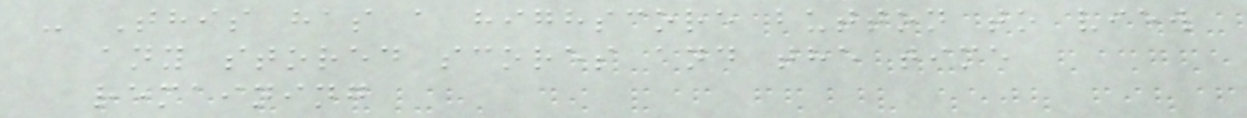- This has a highscore button to view
any stored scores and the time
remaining
